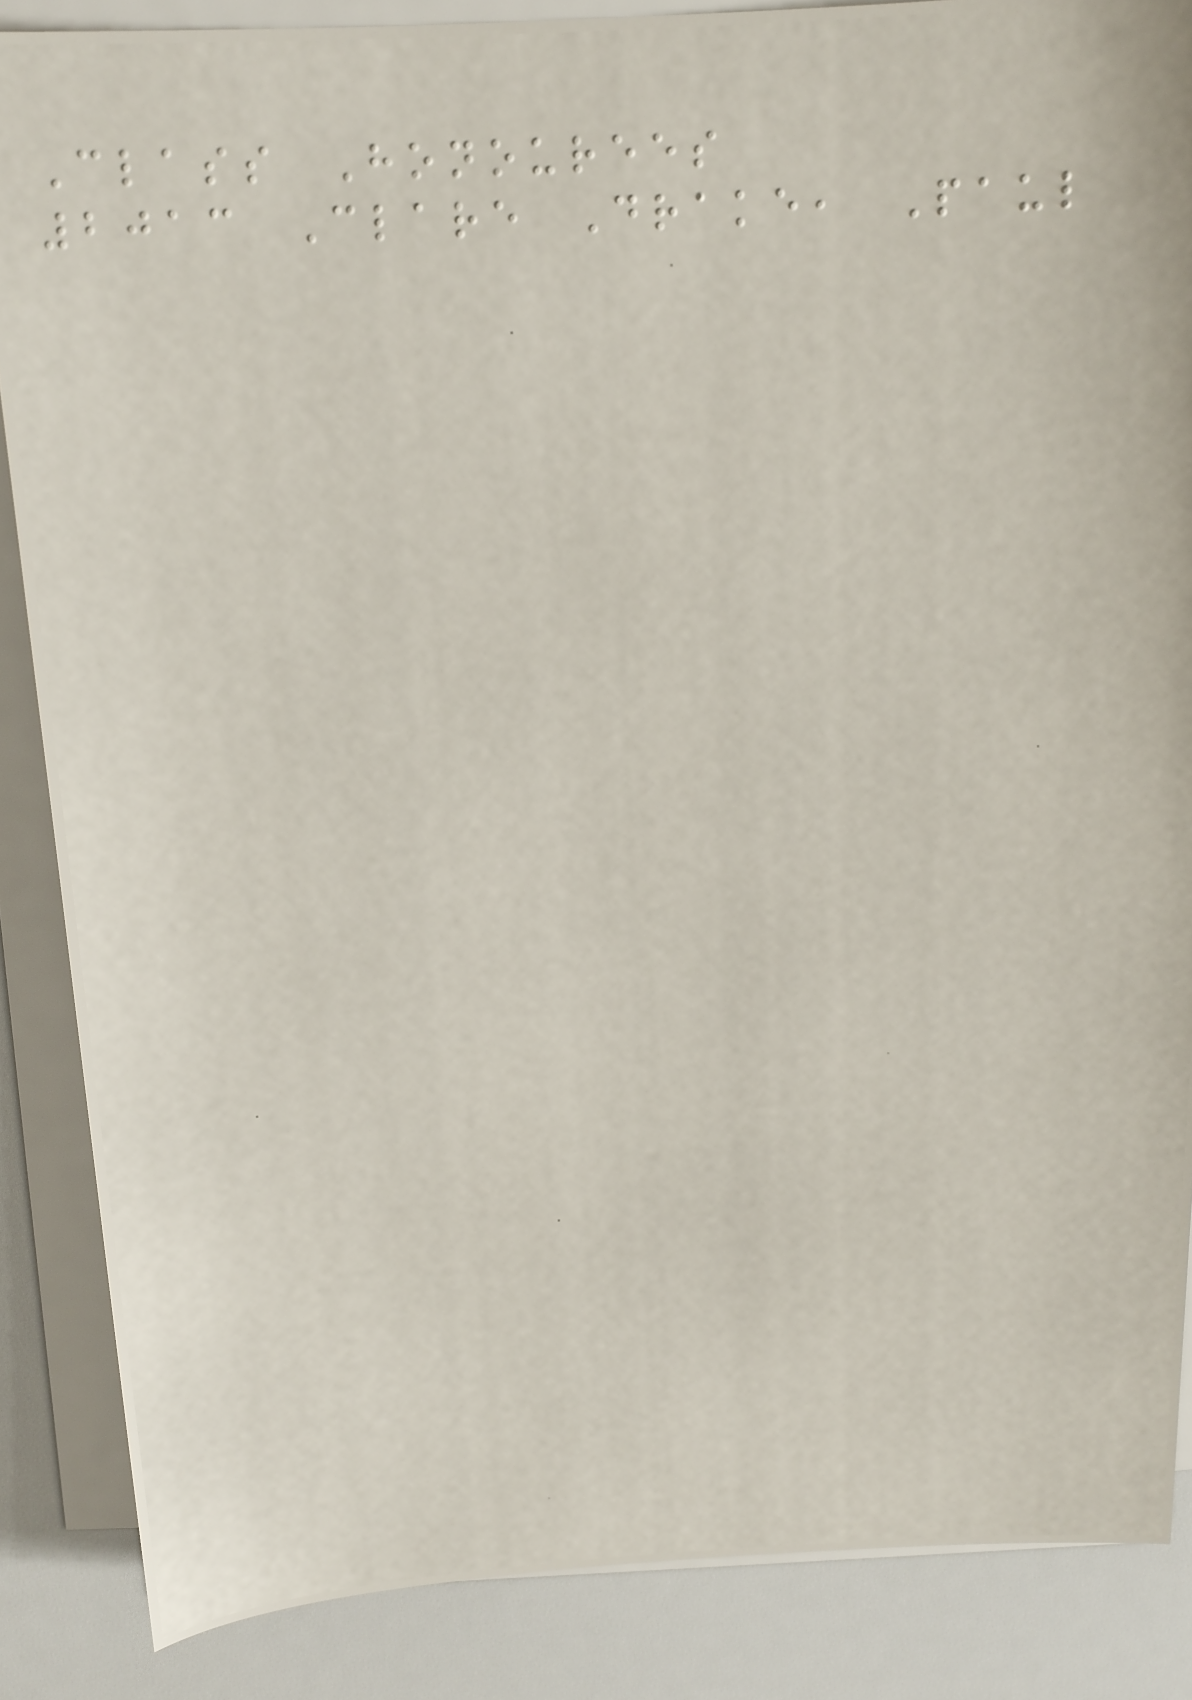Class Honourees
2013 Clare Drake, Paul
